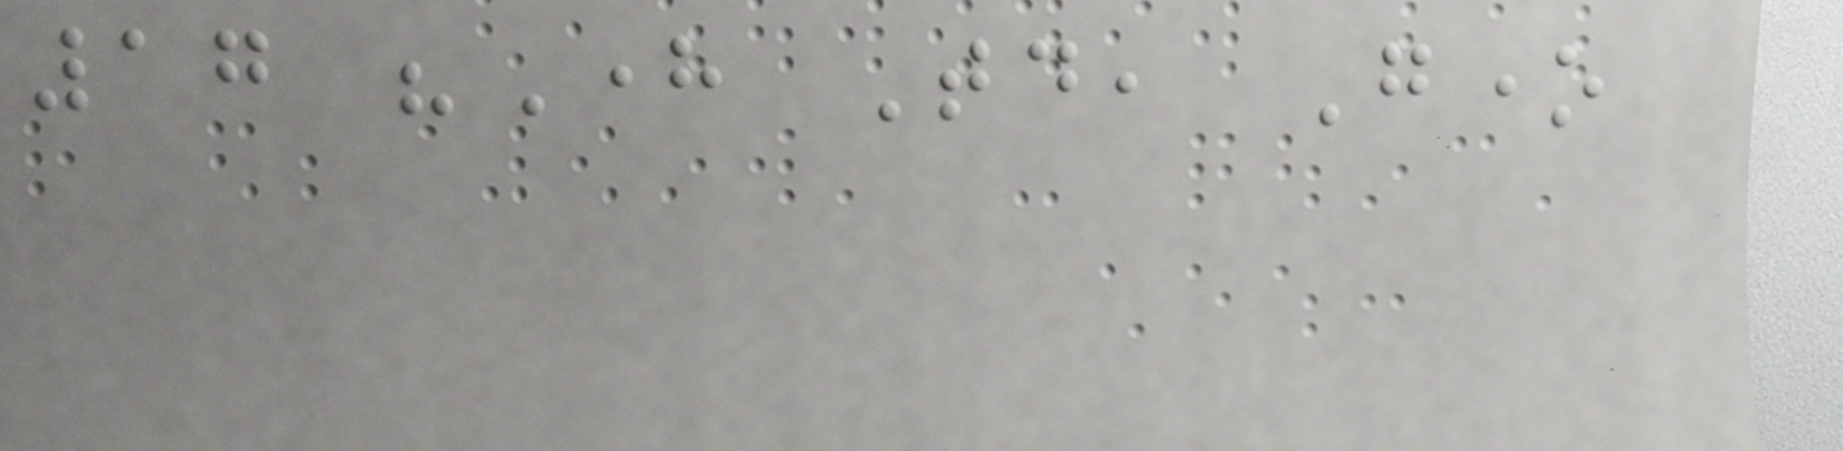17 "Here Today, Gone
